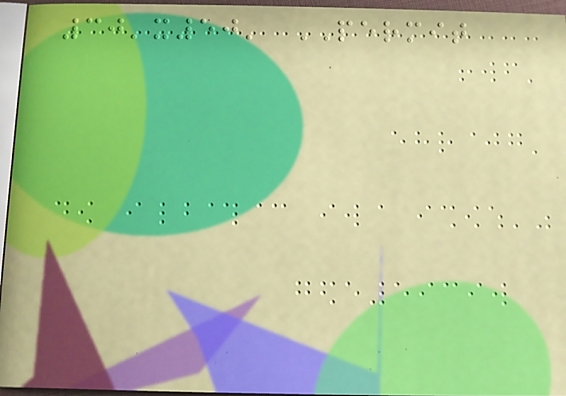30'x50' PERMIT
